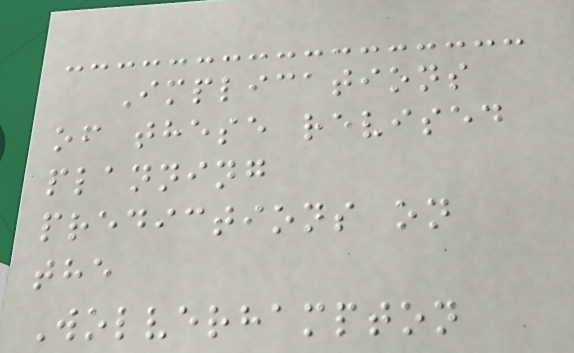Implications
of these revised
planning
predictions on
the
Wolverhampton
